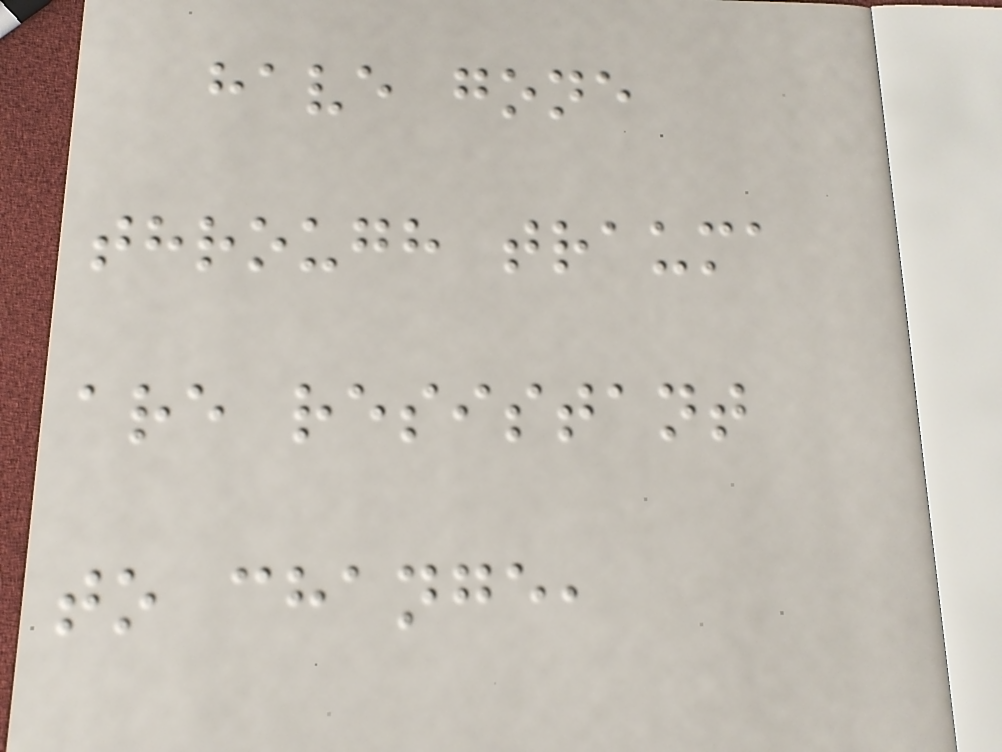have gone
through trauma
are resistant
to change,
